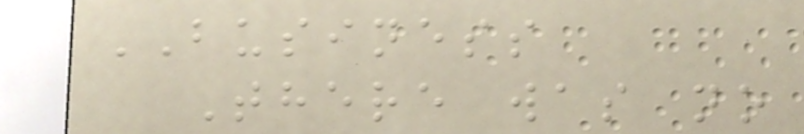BUSINESS
There was no
